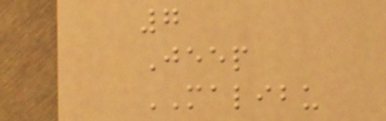7
Jeep
MALIBU
